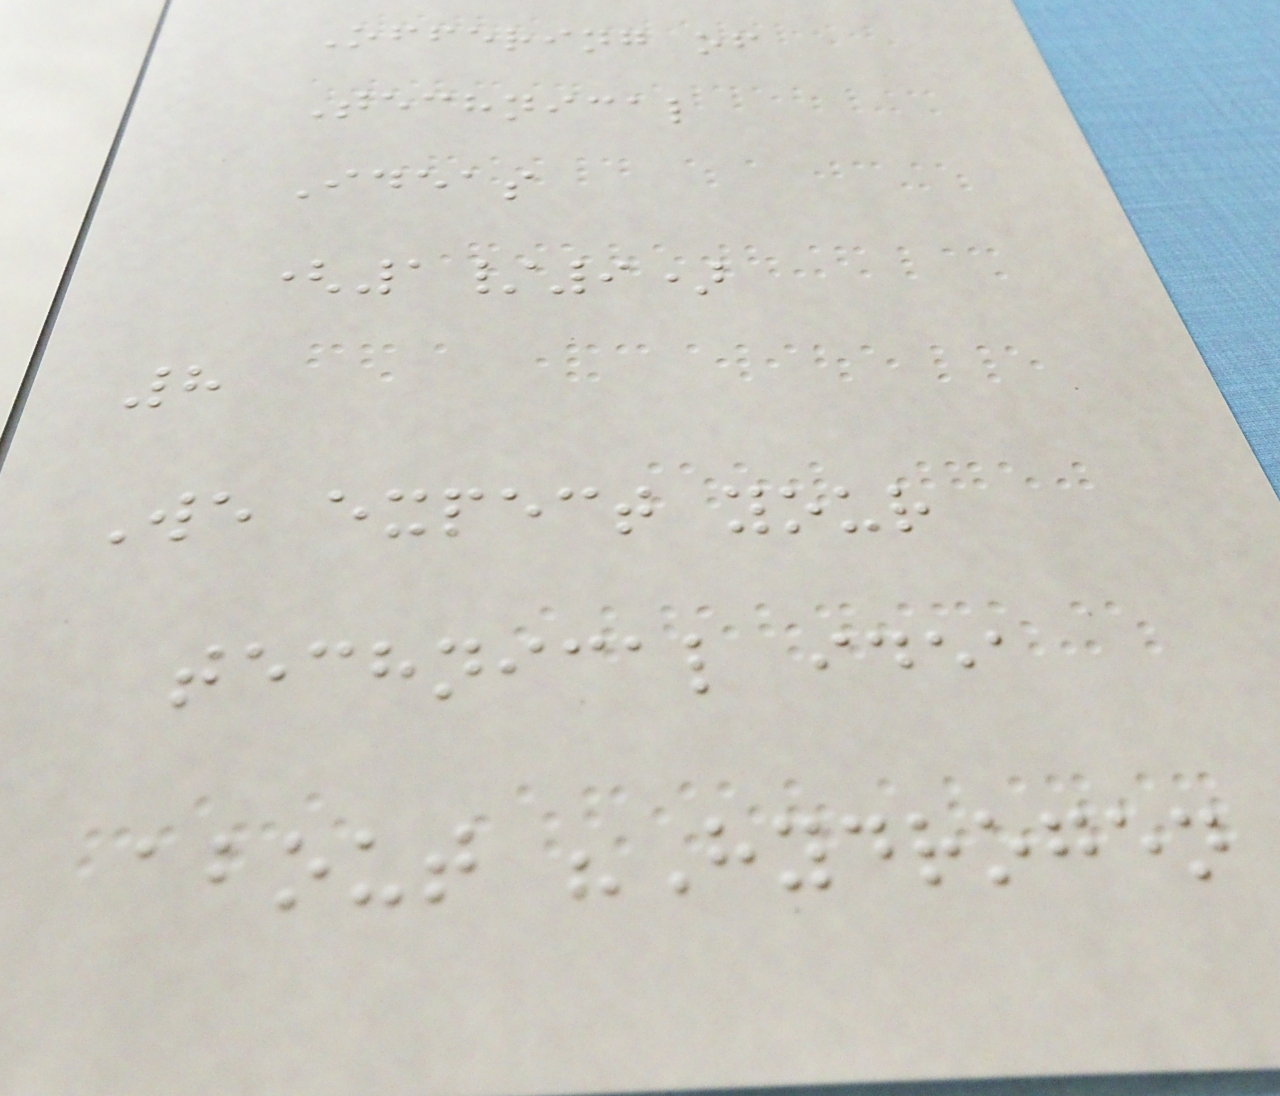Offering of
Technical
Ideas
(1/9)
8
We expect your
technical idea
about "Hydrogen
